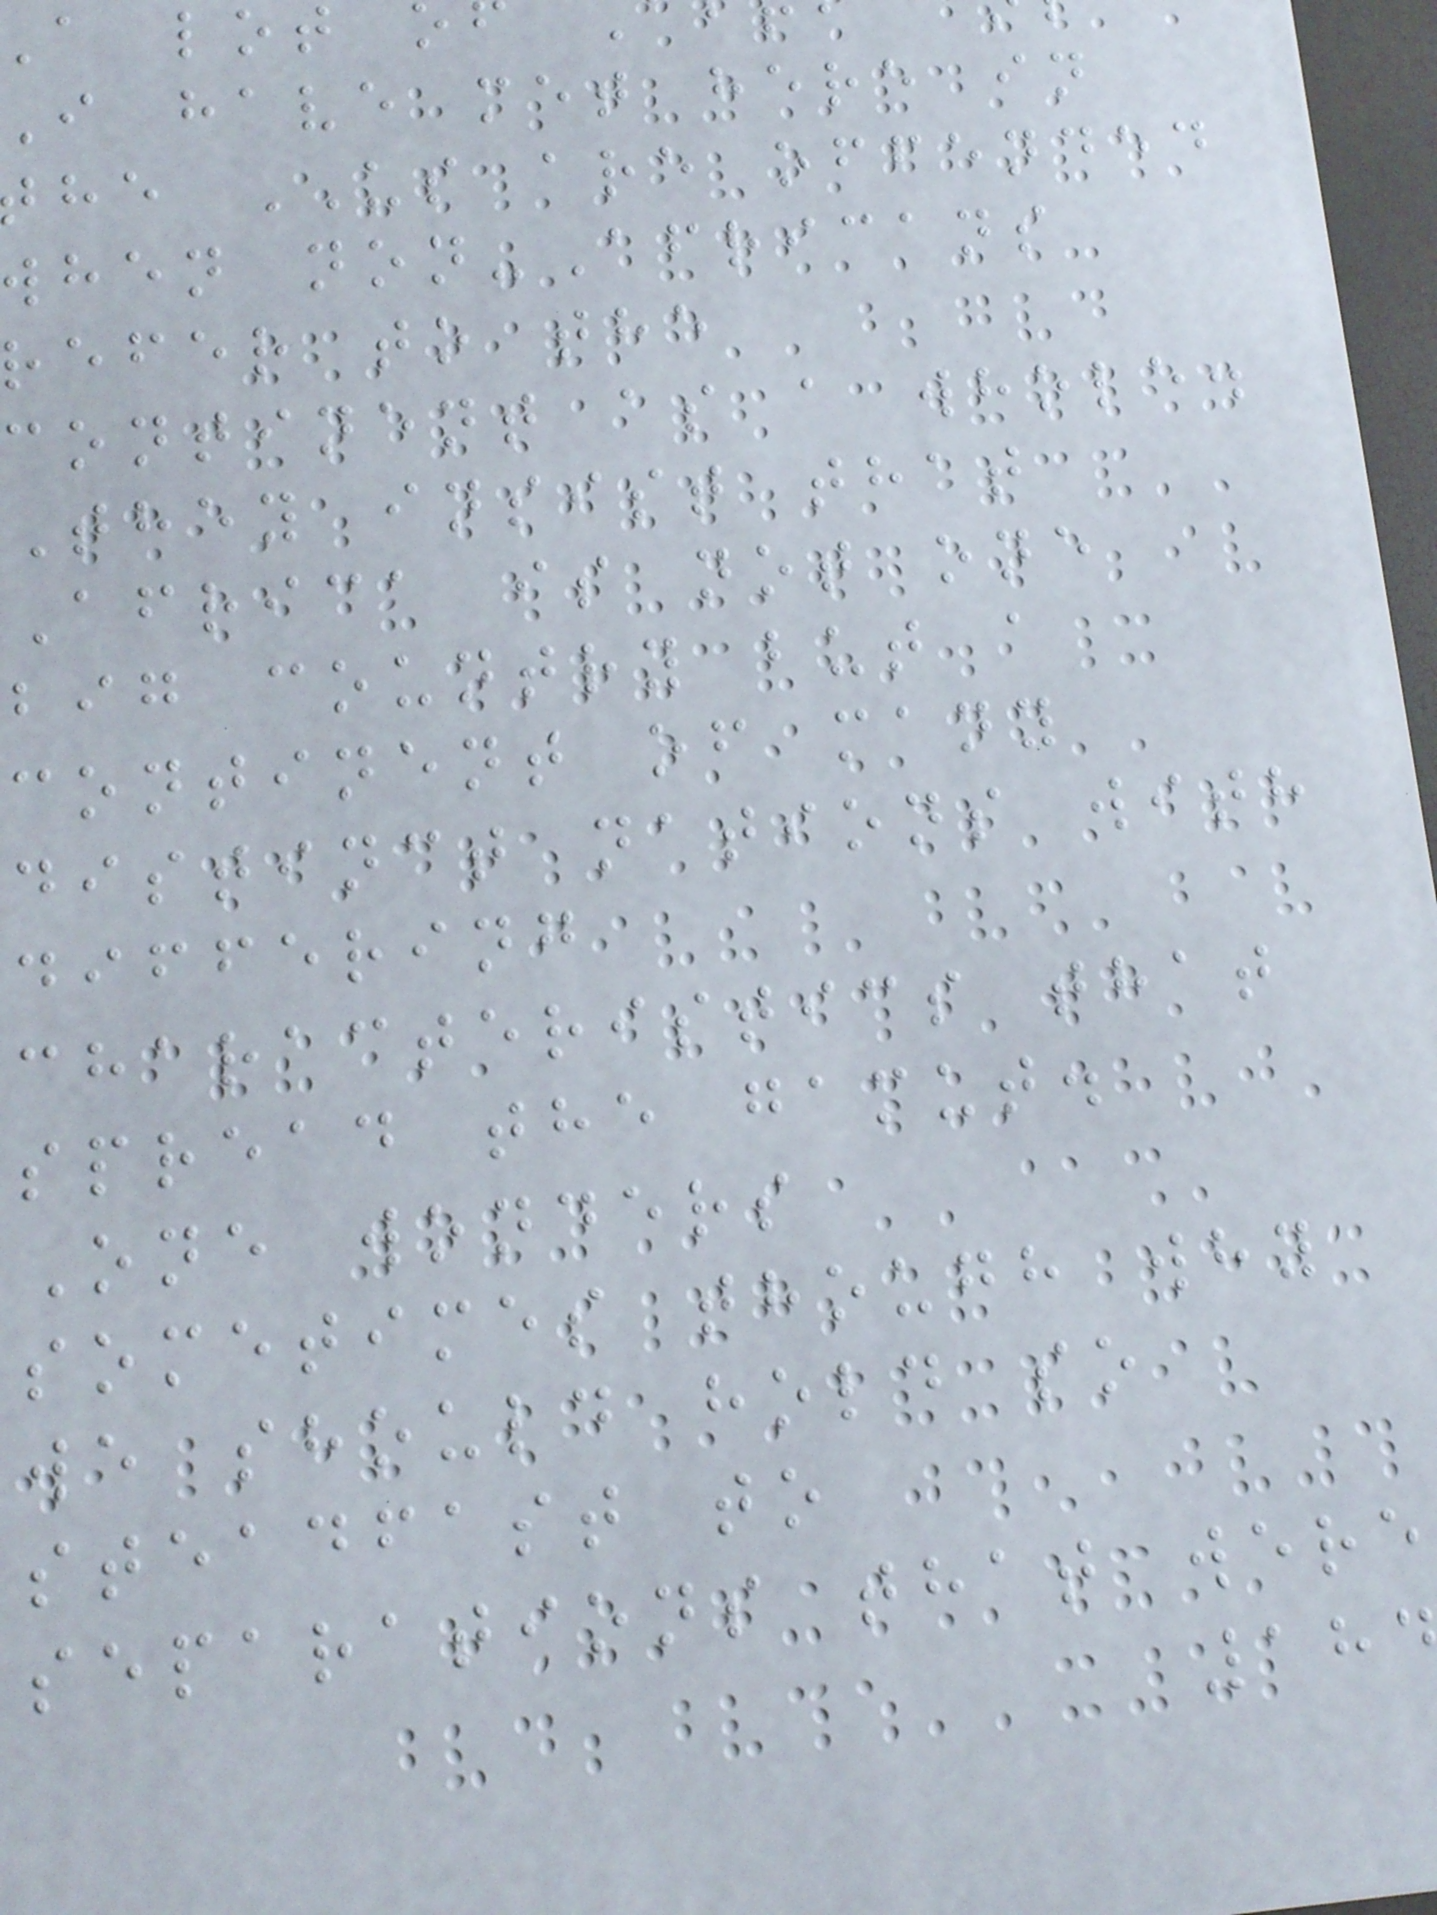a lot
i have met here in
he US are offended
when non-Africans
refer to the
continent as a whole.
They insist that
Africa is not one
big country but a
continent of many
distinct nations with
differing
characteristics that
spread the gamut.
One wonders
sometimes though why
we should hold so
steadfast to
separations that were
